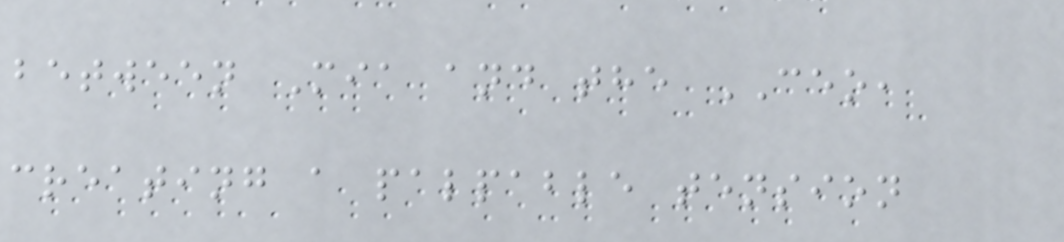between Mia and the CEO,
creating a palpable tension
